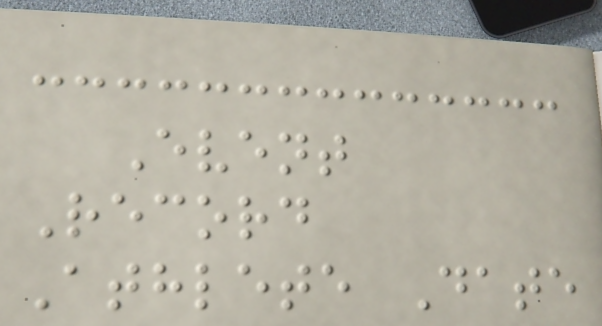Event
Record
Athlete Date
